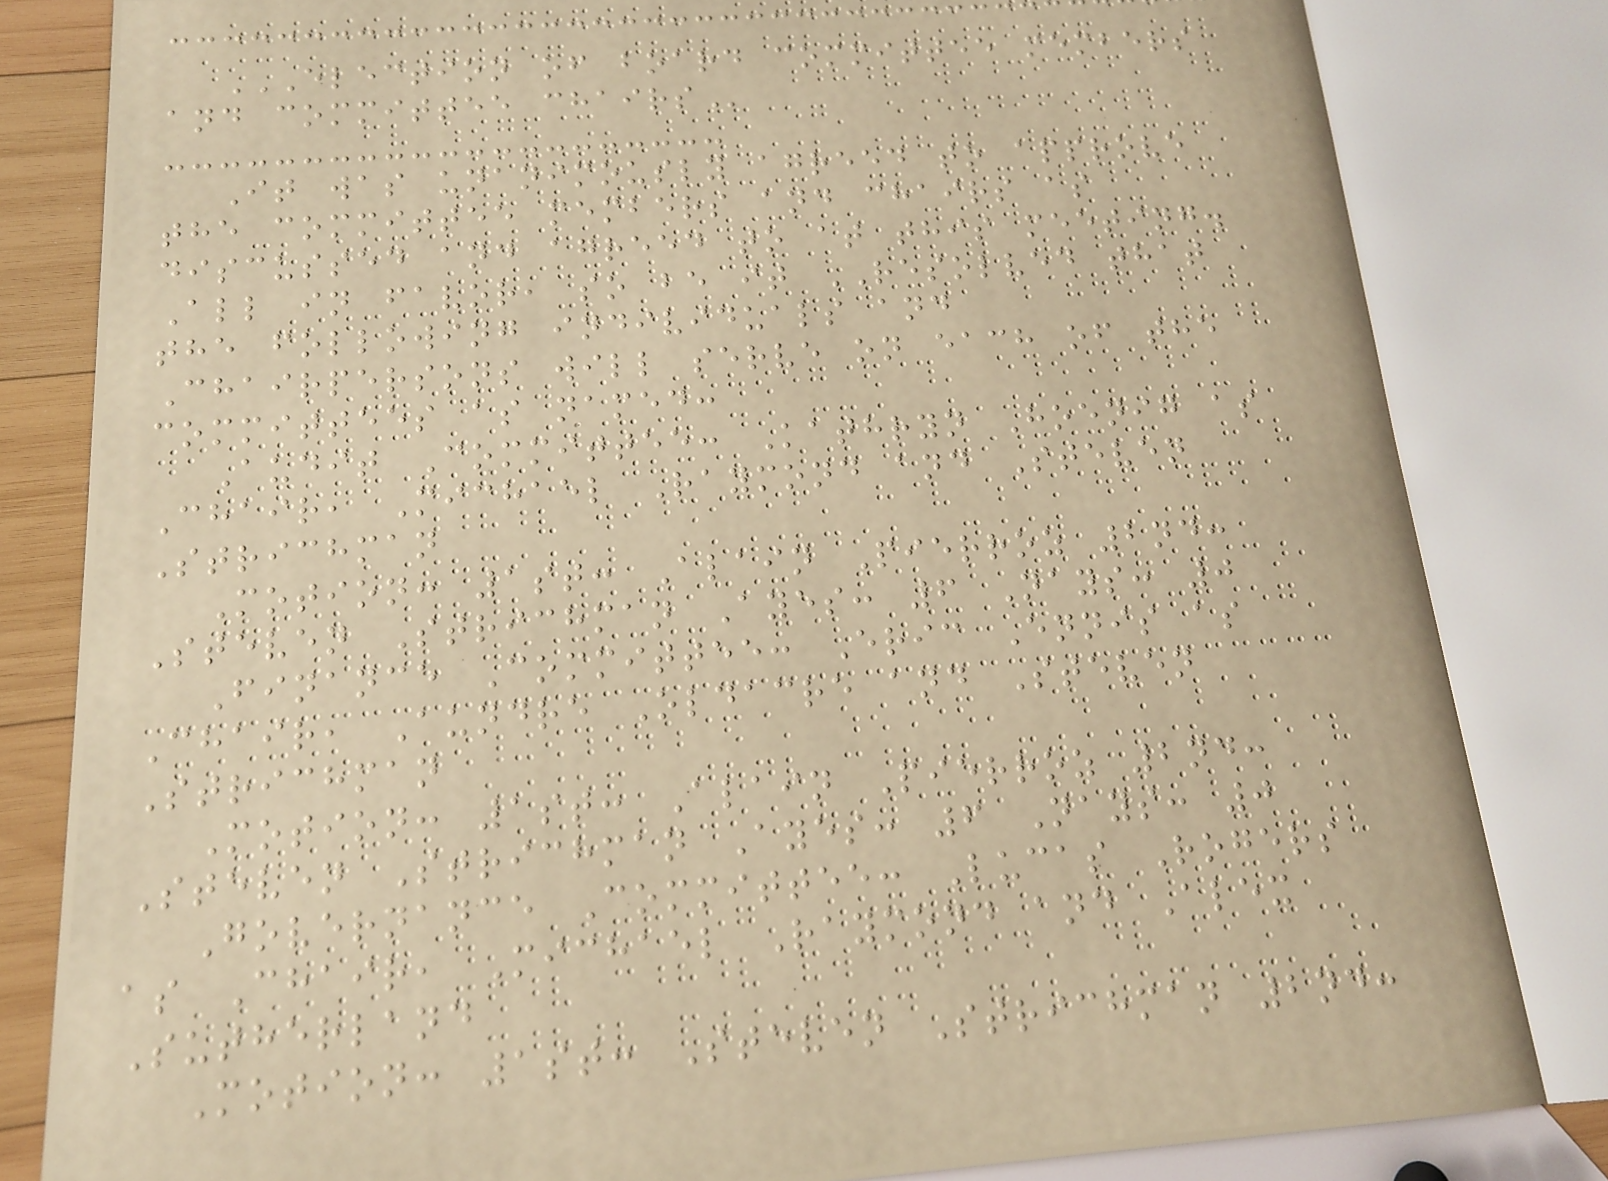ELECTION OF BOARD COMMITTEE MEMBERS
AND COMMITTEE CHAIRS
It was unanimously agreed to approve
the committee members and chairs as
discussed and agreed to at this meeting.
All in favor, so be it RESOLVED that
the following individuals and
Chairpersons will serve on each of the
committees as named:
Audit Committee: Kathryn Hoenig as
Chair, Michael Raymond and Steven
Strichman
Motion: 1st: Alain Pierroz 2nd:
Steven Strichman Ayes: 6 Nays: 0
Finance Committee: Eric Ennis as
Chair, Aundre Oldacre and Steven
Strichman
Motion: 1st: Alain Pierroz 2nd:
Steven Strichman Ayes: 6 Nays: 0
Governance Committee: Lucas Rogers
as Chair, Michael Raymond and Alex
Sutherland
Motion: 1st: Steven Strichman 2nd:
